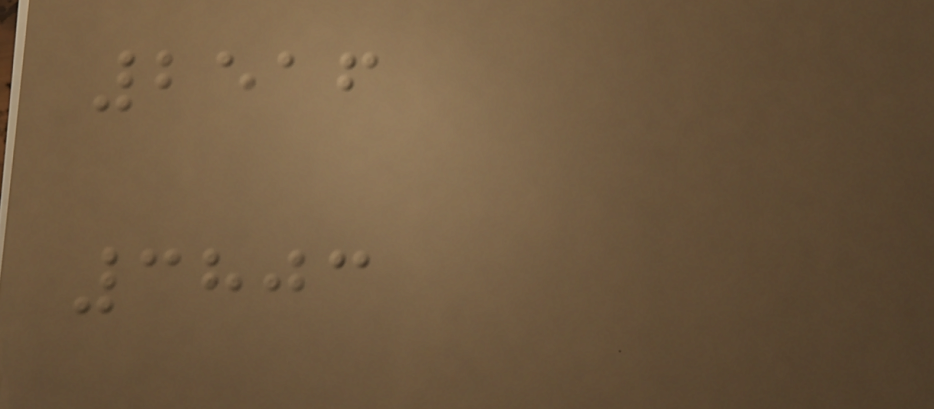2516
3803
